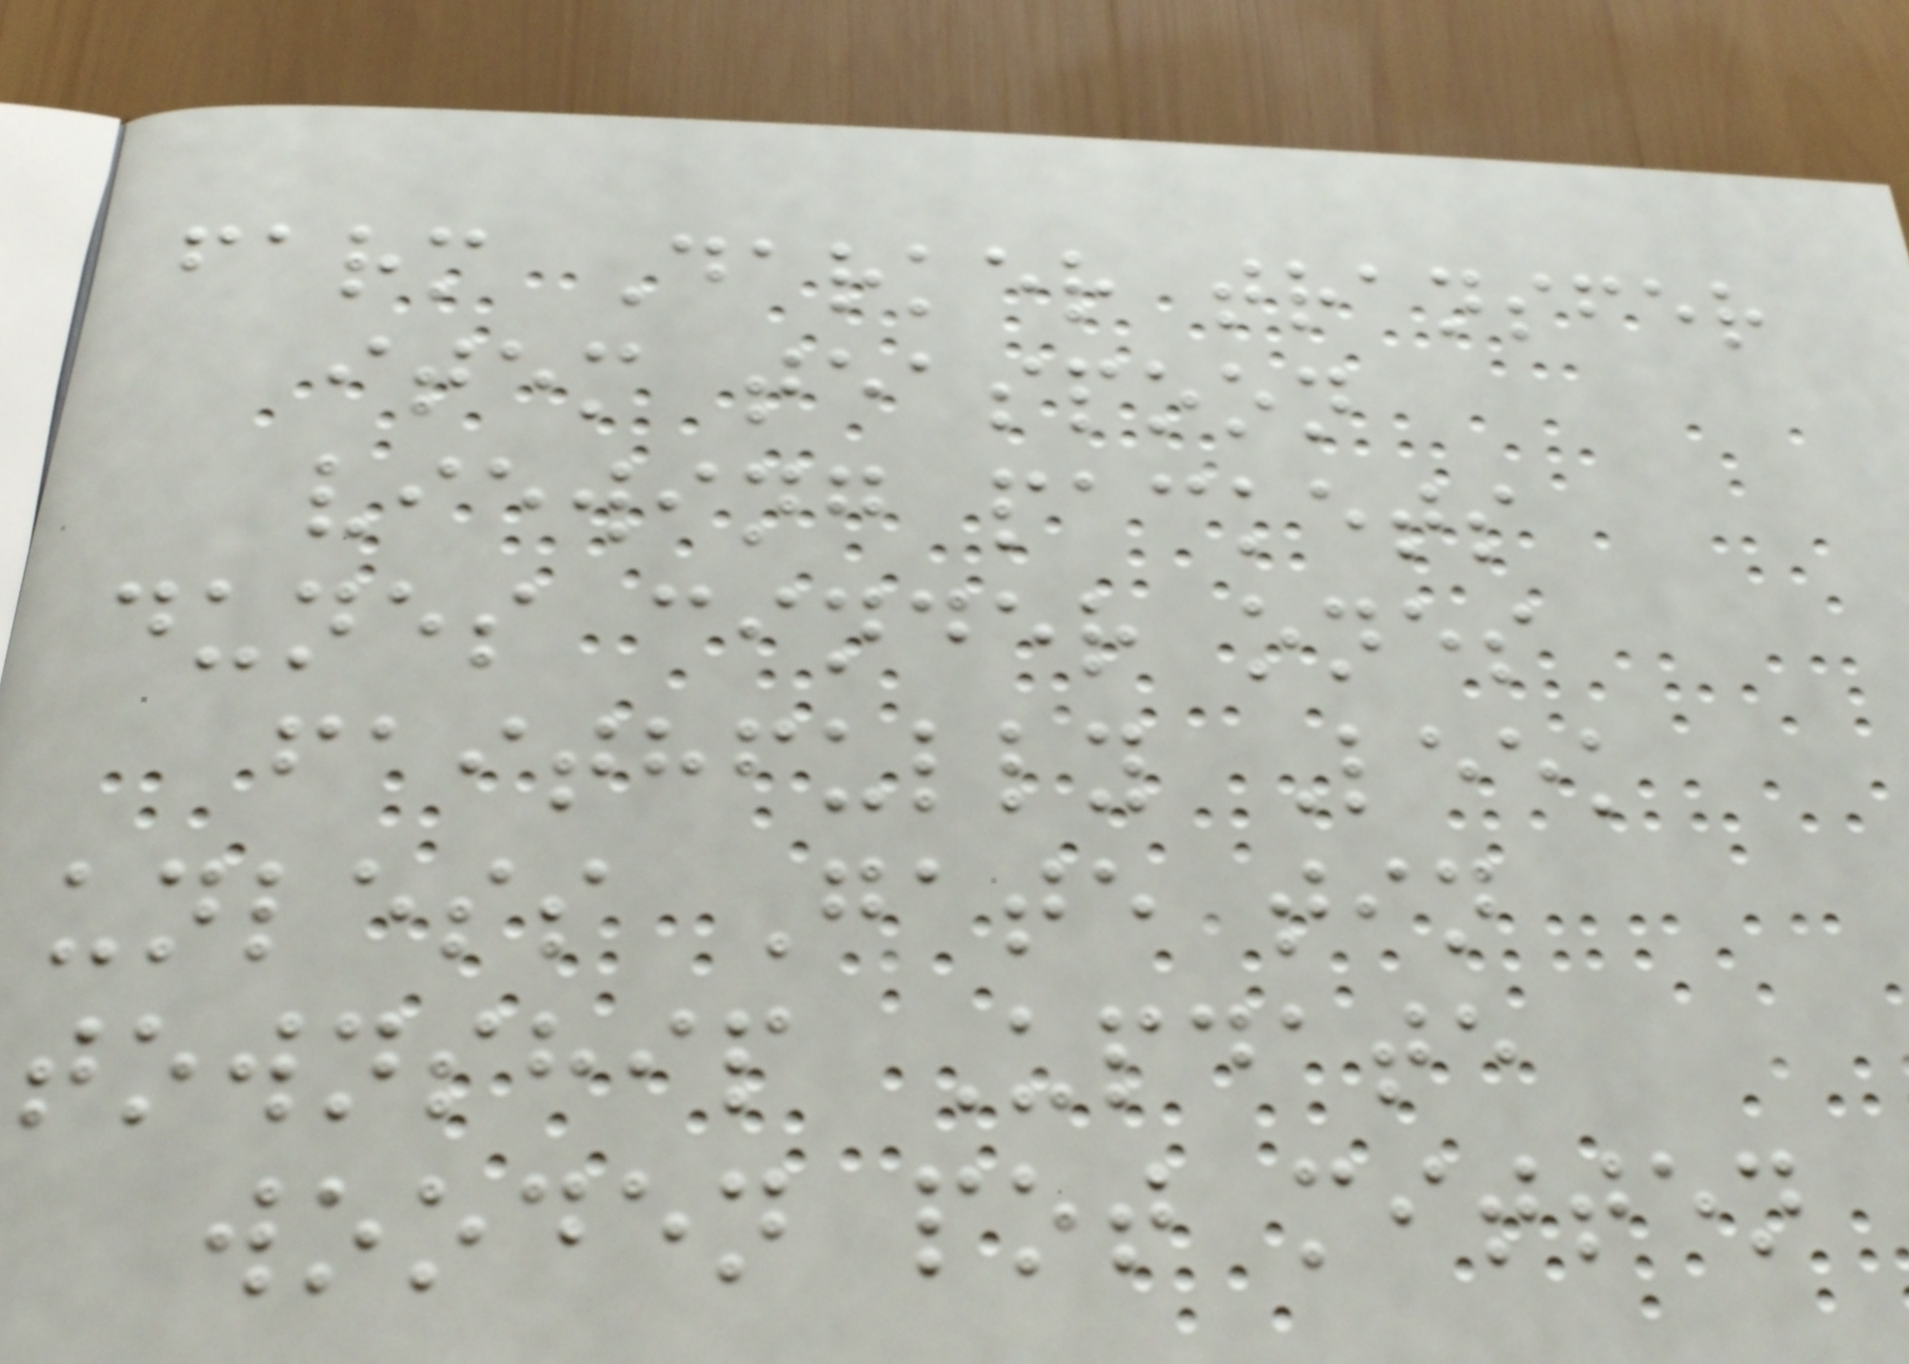farm Darker transfer
item teaspoon
viewing packets
dunes cinder ones
faithfully Leek
unless Gate tin
township Update
wooden pot mitten
